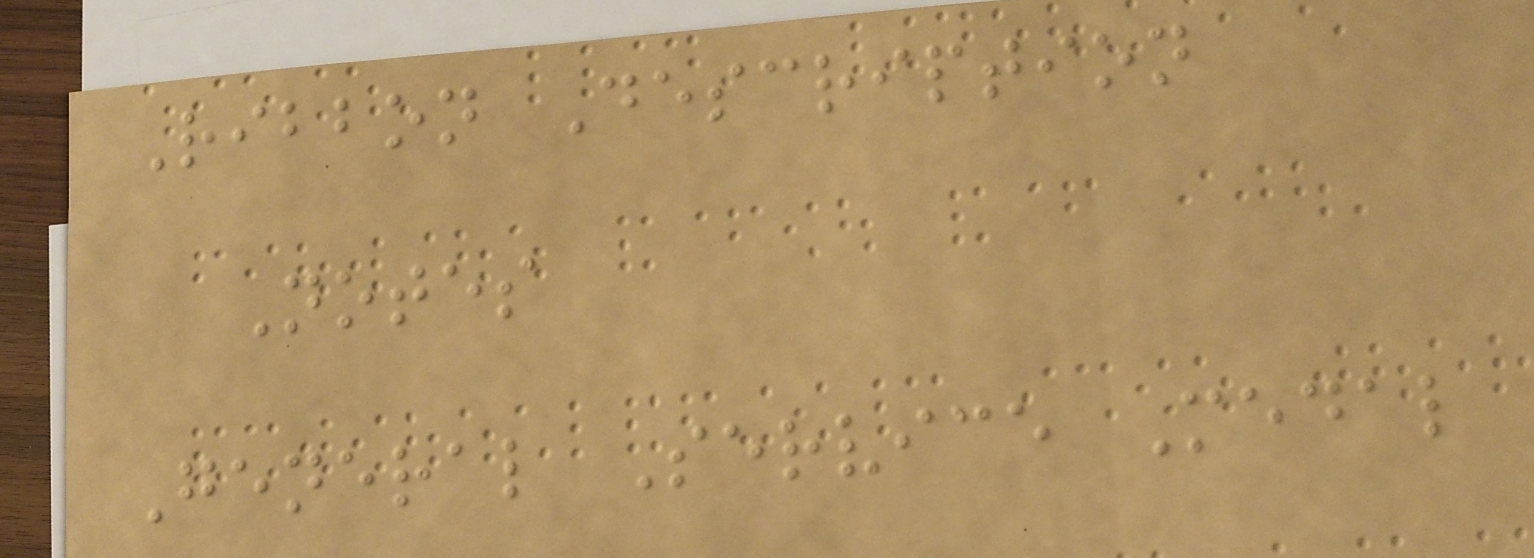Ribbon Description
Notes
General Service Medal
